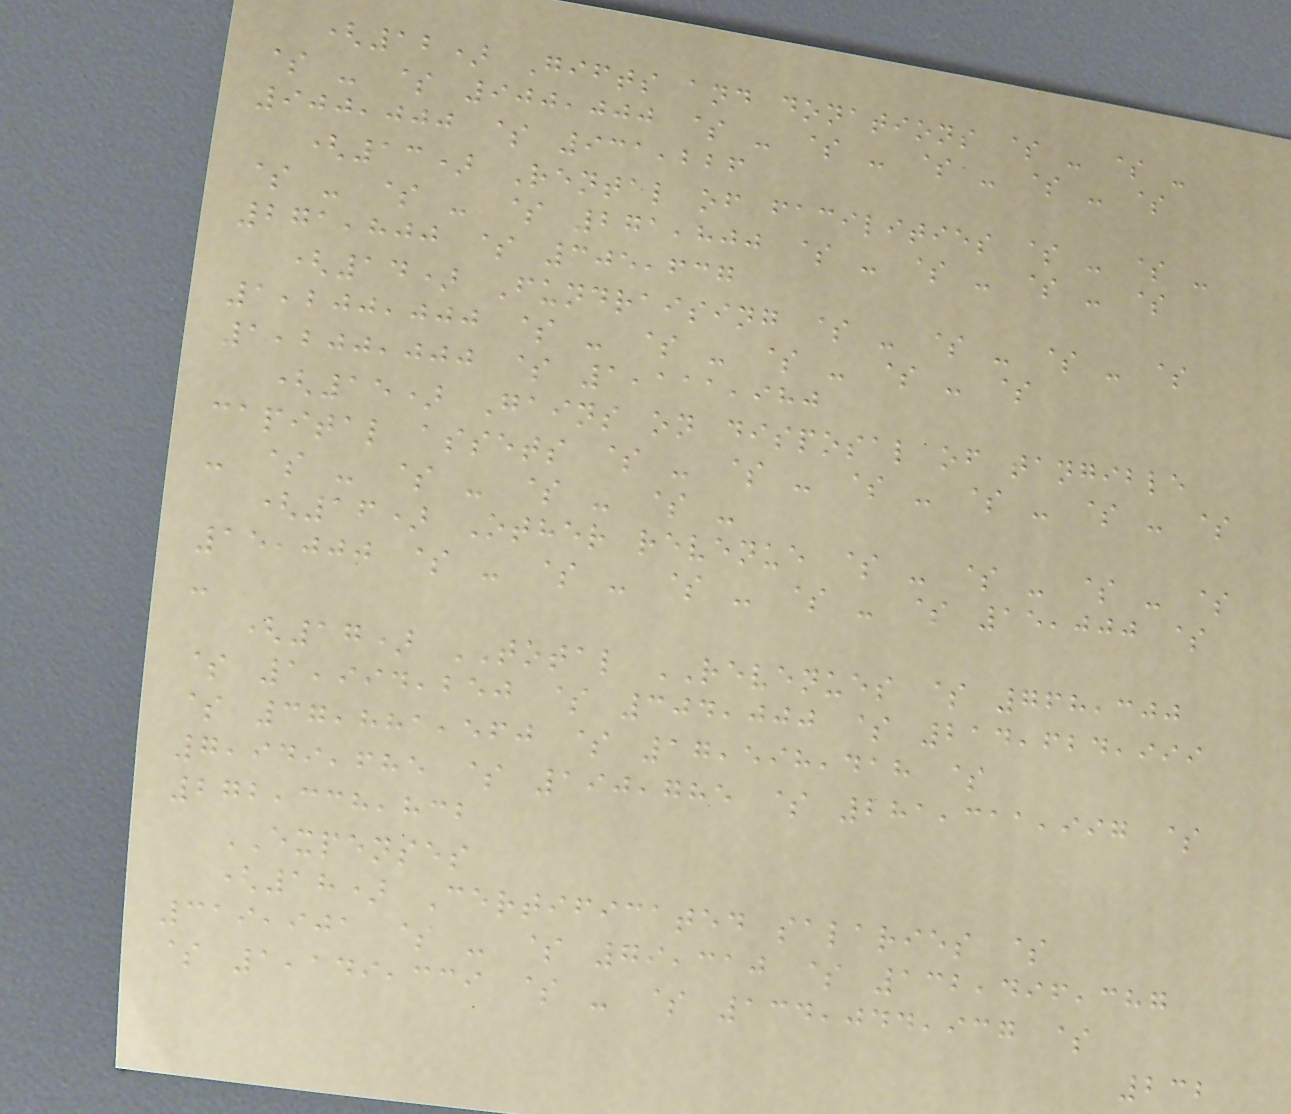(12) Gifts and donations $ - $ -
$ - $ 900,000 $ - $ - $ - $ - $
900,000 $ 931,226
(13) Rental of facilities $ - $ -
$ - $ - $ 271,800 $ - $ - $ - $
271,800 $ 305,637
(14) Fundraising $ - $ - $ - $
1,200,000 $ - $ - $ - $ - $
1,200,000 $ 1,111,980
(15) Gains on disposal of tangible
capital assets $ - $ - $ - $ - $ - $
- $ - $ - $ - $ -
(16) Other revenue $ - $ - $ - $
15,000 $ - $ - $ - $ - $ 15,000 $
-
(17) TOTAL REVENUES $ 768,300
$ 1,994,250 $ 304,000 $ 214,624,999
$ 37,881,560 $ 17,598,418 $
7,949,685 $ 190,785 $ 281,311,997 $
272,338,832
EXPENSES
(18) Certificated salaries $
319,901 $ - $ 79,310 $ 132,496,387
$ 1,149,339 $ - $ 134,044,937 $
232
